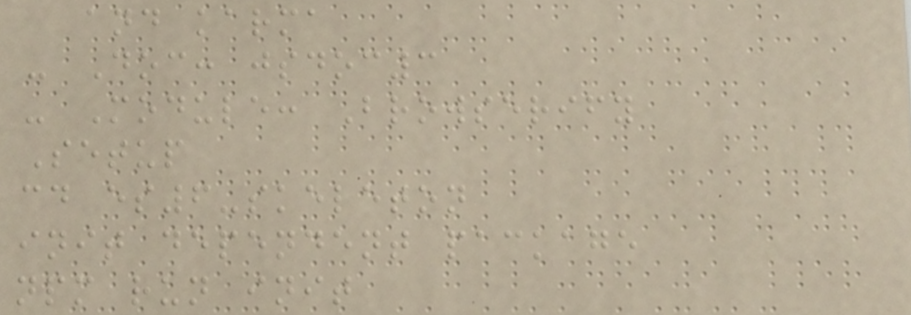and karma
- Doc: jsdoc3
- Module: Browserify
Setup
cd es6-skeleton
init dependent package
npm run init
